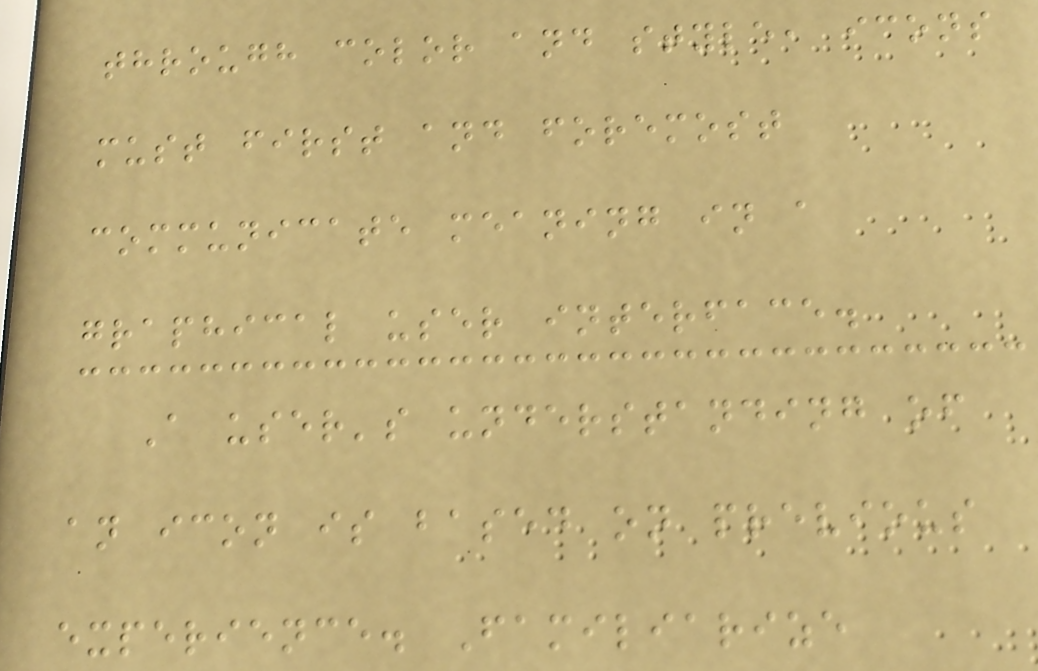through color and style, icons
must first and foremost
communicate meaning in a
graphical user interface.
A user's understanding of
an icon is based on previous
experience. Familiarize
